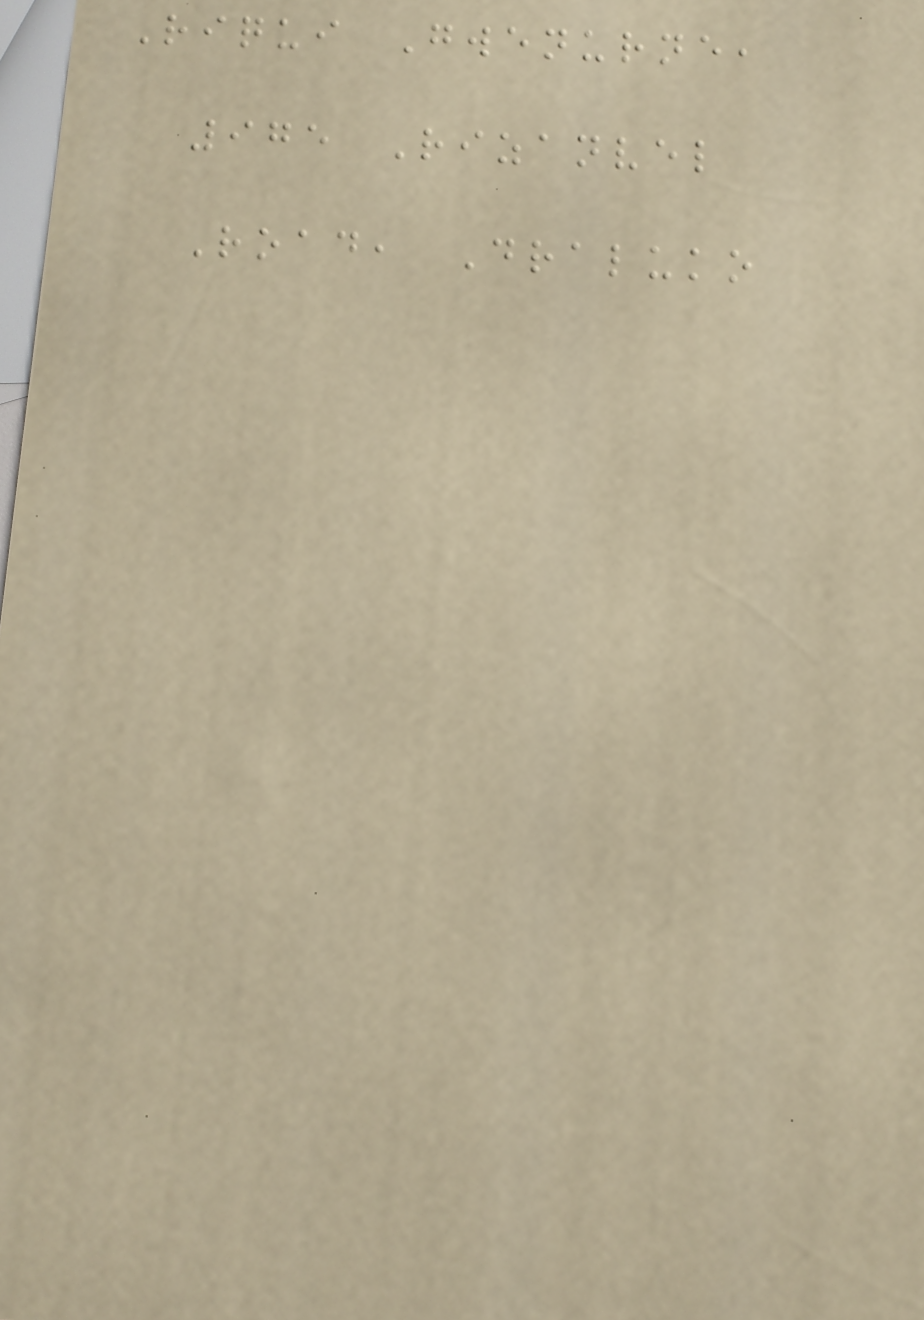Riqui Gwenurne,
975 Rizanvel
Road, Draluko
